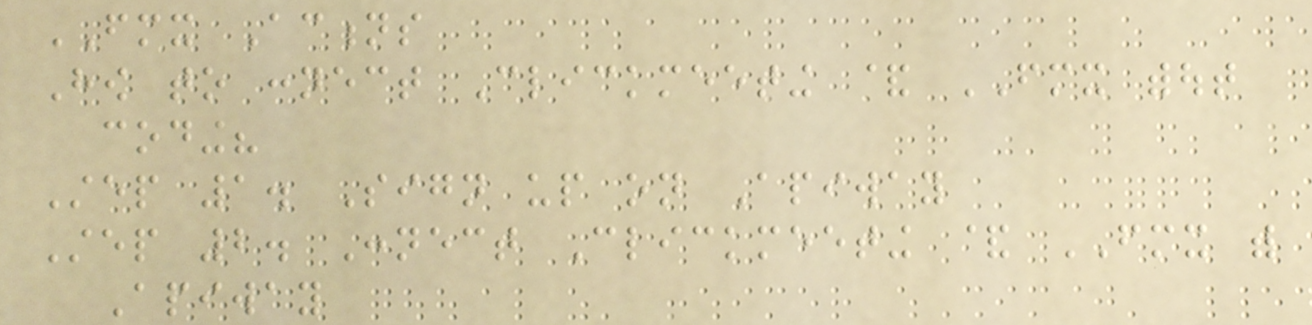FMX Actions
How to connect Clickmeeting & FMX without
coding?
Step 1. Sign up on Apiway
Step 2. Connect Clickmeeting & FMX with
Apiway
